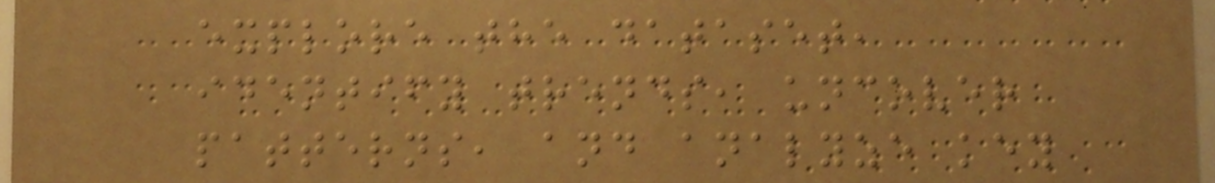explore the dataset,
identify trends, uncover
patterns, and analyze key
